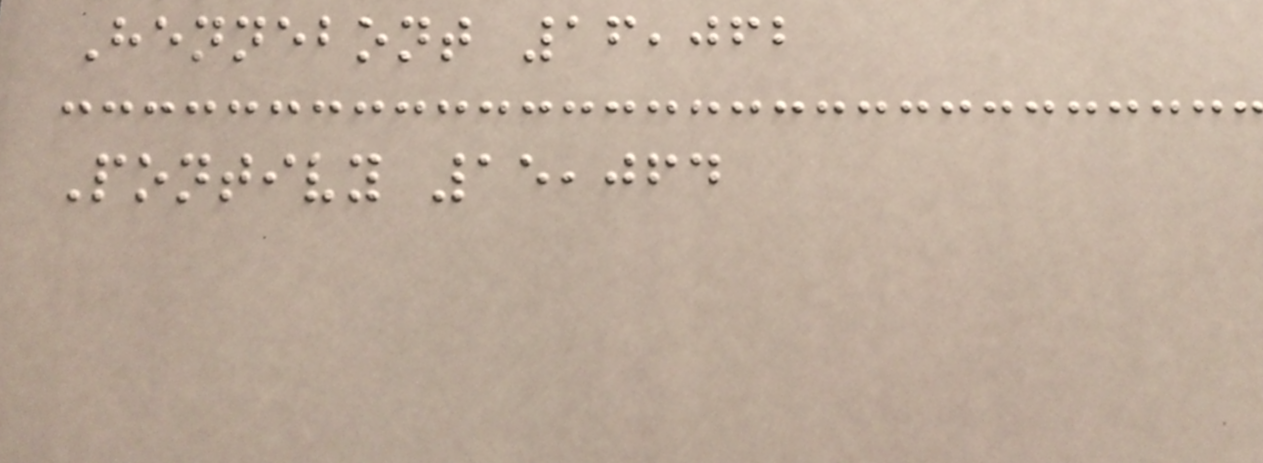Hennebont 16,062
Pontivy 15,064
